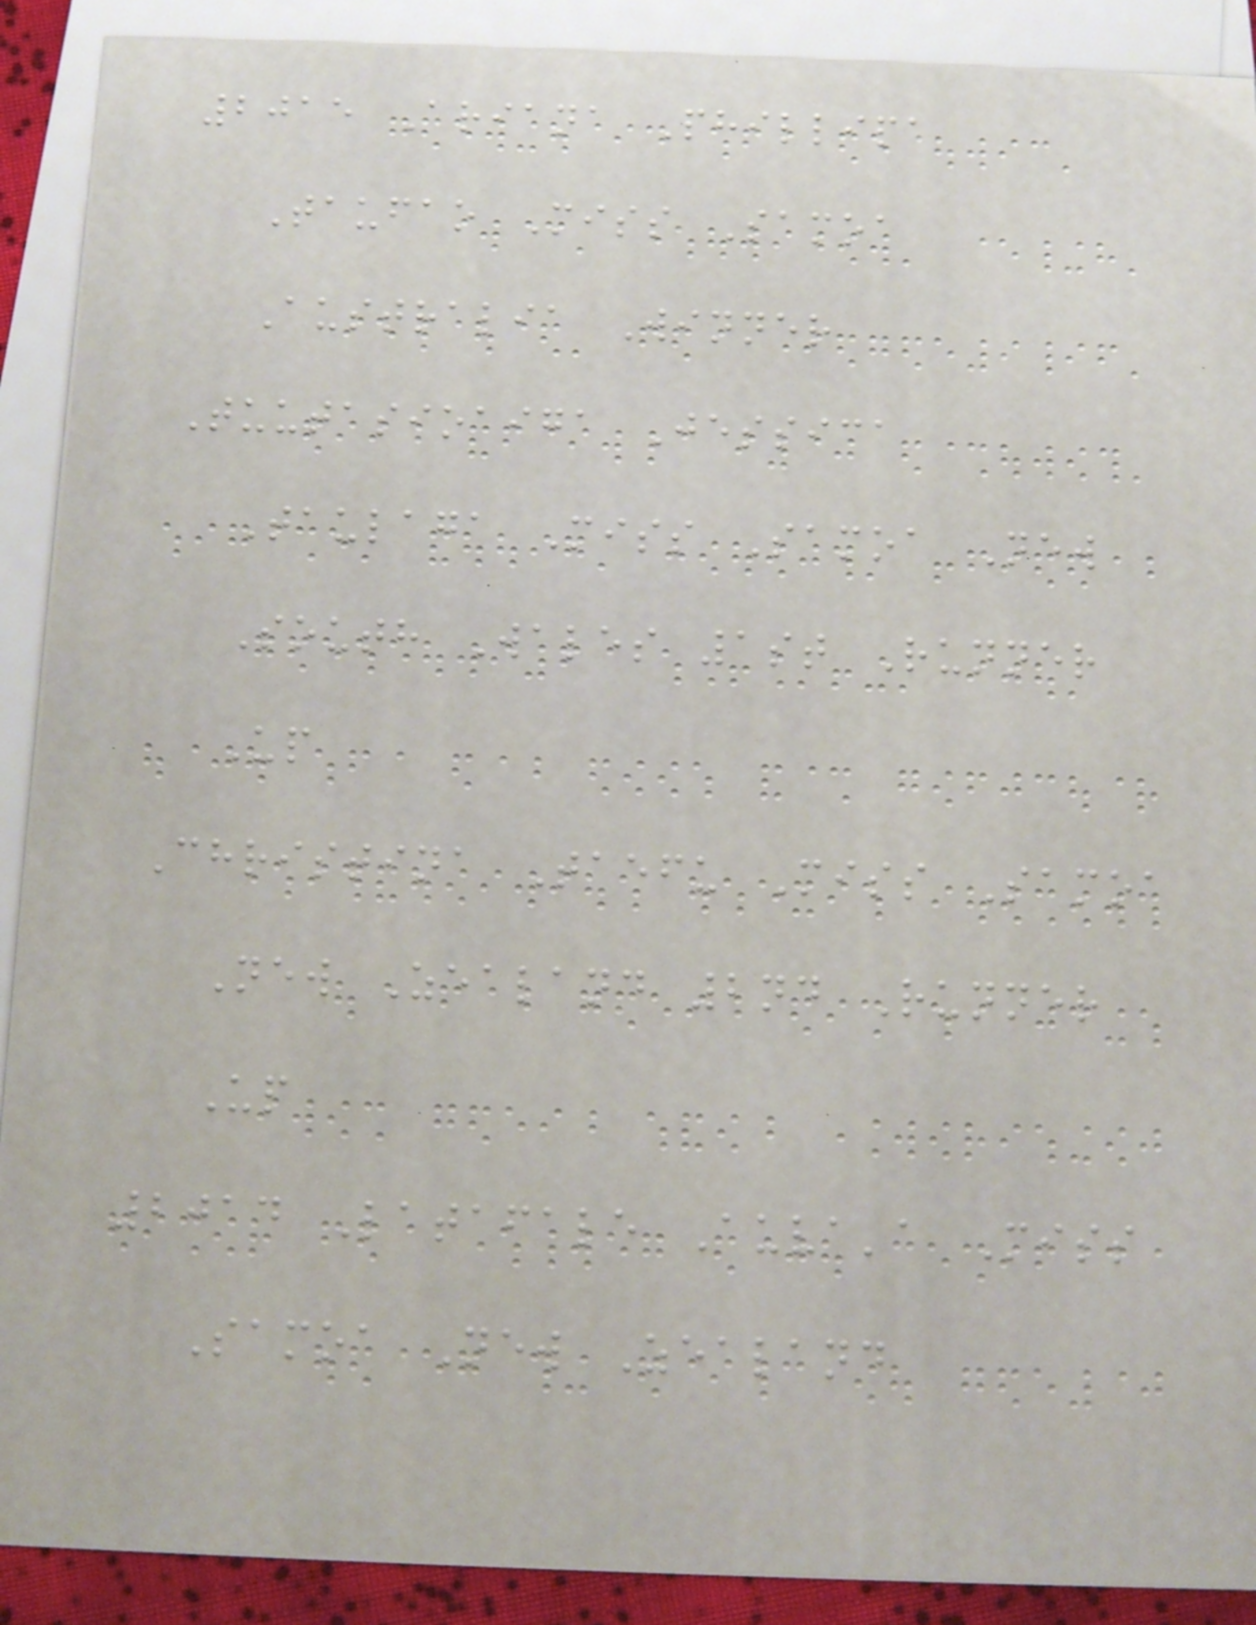2015 Ariana Phillipa
Taufao Miss Samoa
Australia Winner
Tuutasioaiga Jessica
Taulaga Miss Samoa New
South Wales 1st Runner
Up
Christina Taefu Miss Samoa
New Zealand 2nd Runner
Up
2014 Latafale Auva'a Miss
Samoa New Zealand
